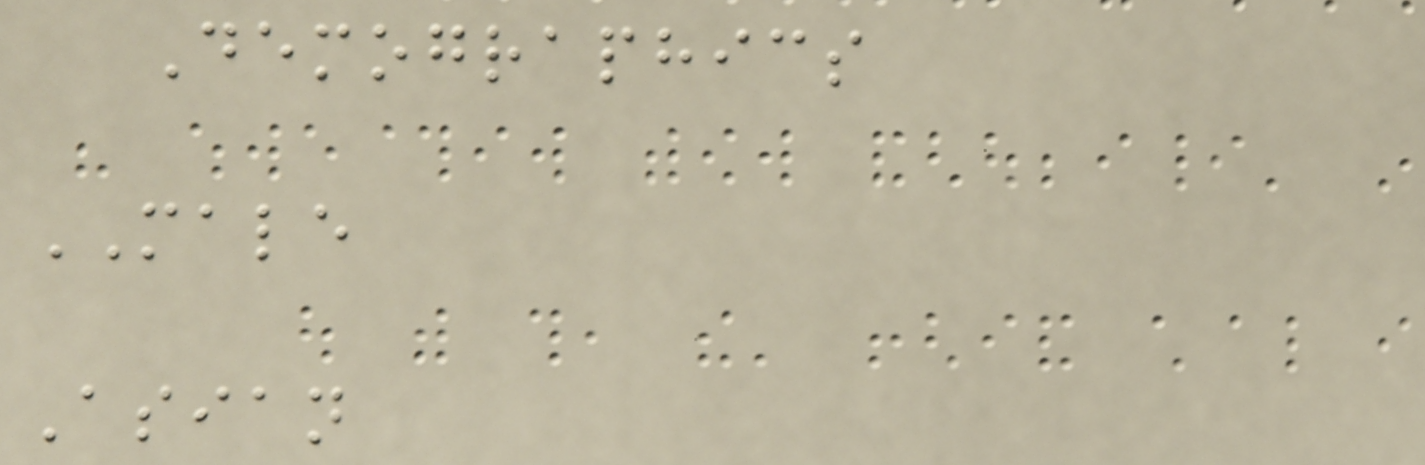Demographics
MALE
Asian
